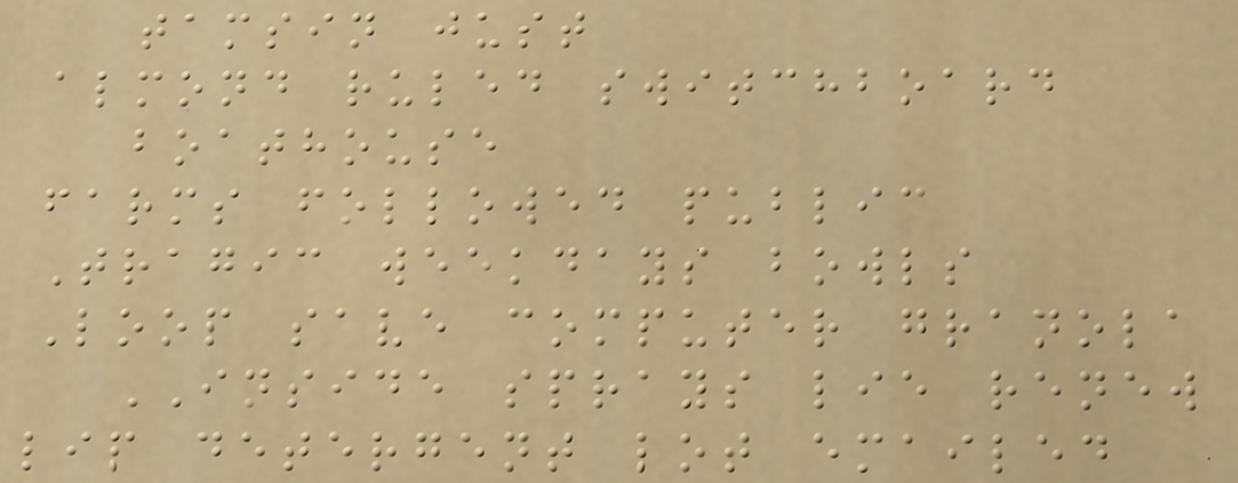tamsin just
almond ruled switchboard
boathouse
farms followed public
Tragic weekdays bowls
Loop save computer granola
INSIDE sprays lie renew
lip detergent lot emailed
